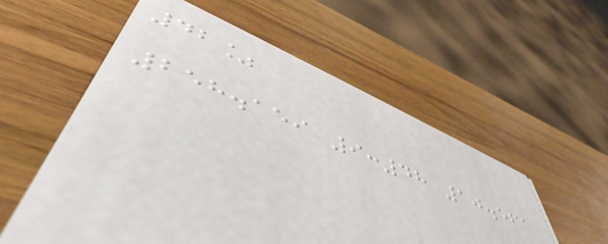42%
258.159 9:48 10.561
